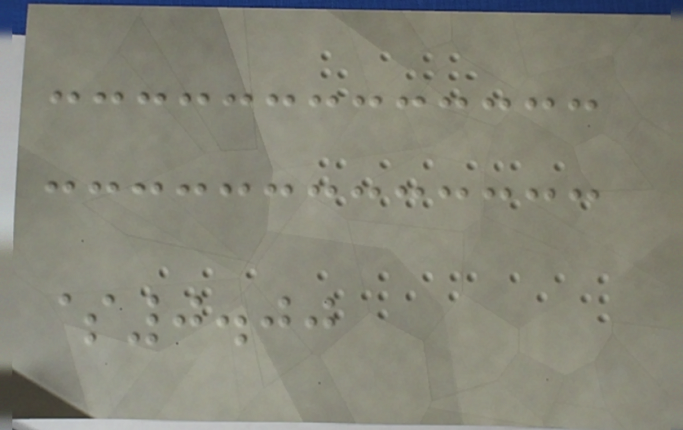$0.00
